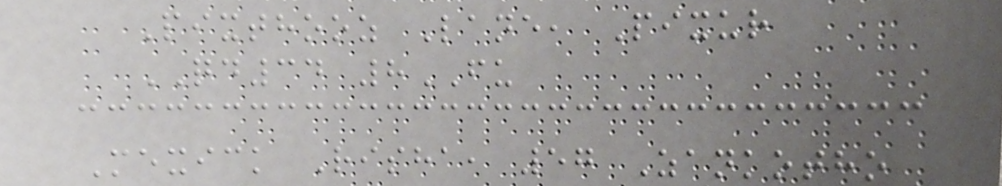Pixthooz Lane, Pixur
QD34 8FU
Mexick Risha, 57 Zankotho
